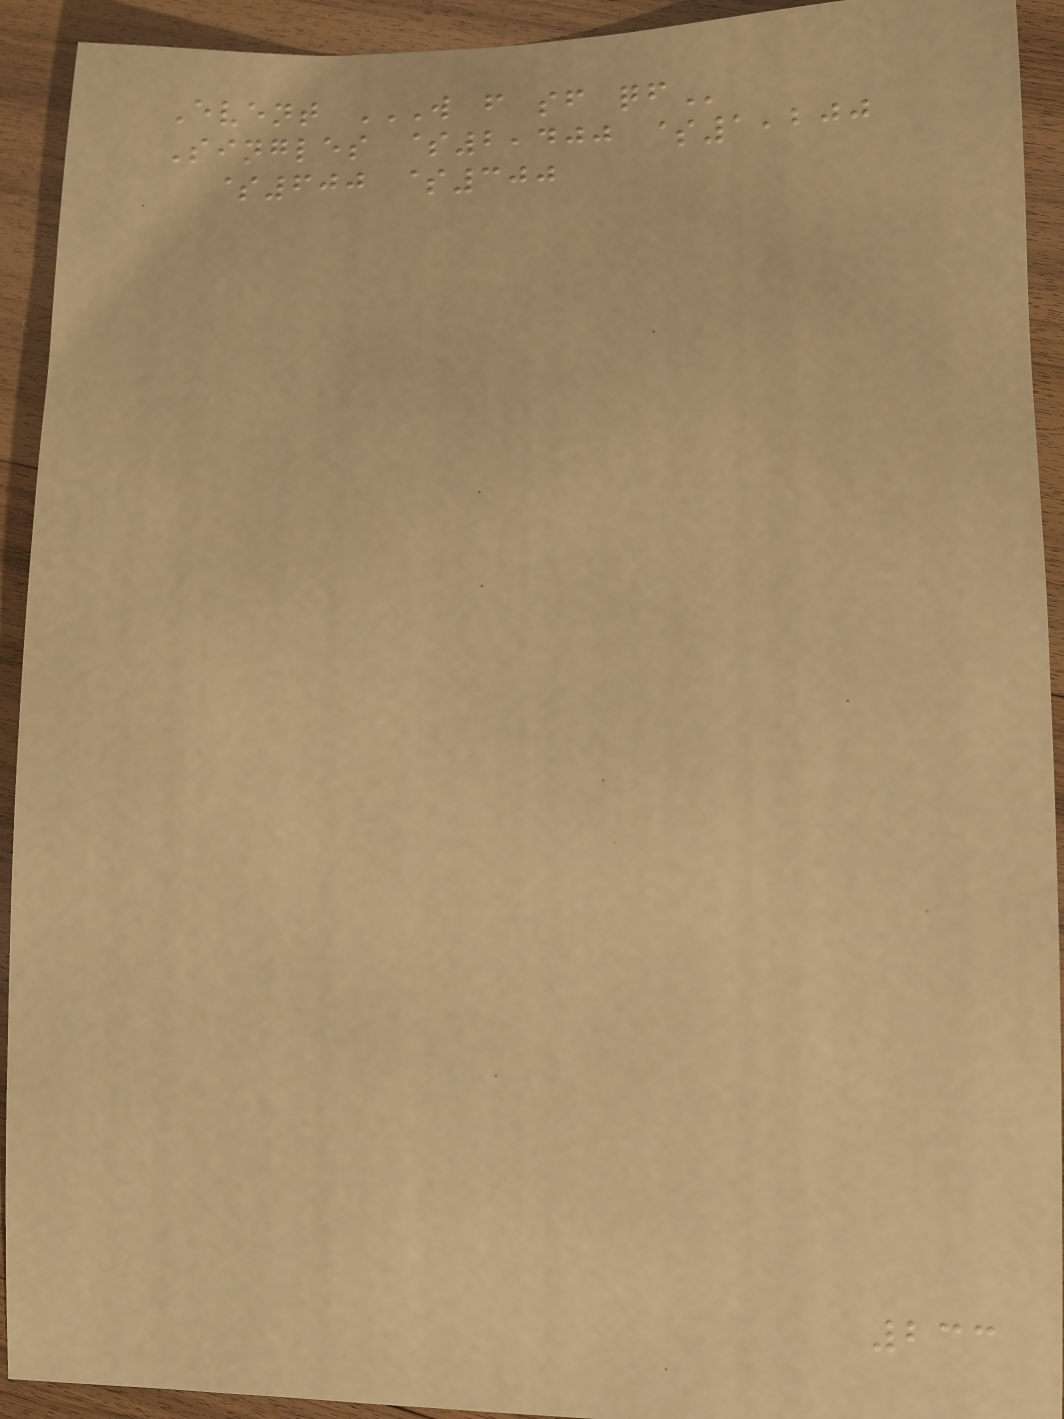Event W F SF QF
Singles $2,400 $1,200
$600 $300
233
